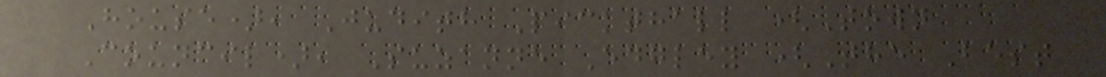House), Judith Pickthall (Town
Council), Suzanne Edgley (The Best
